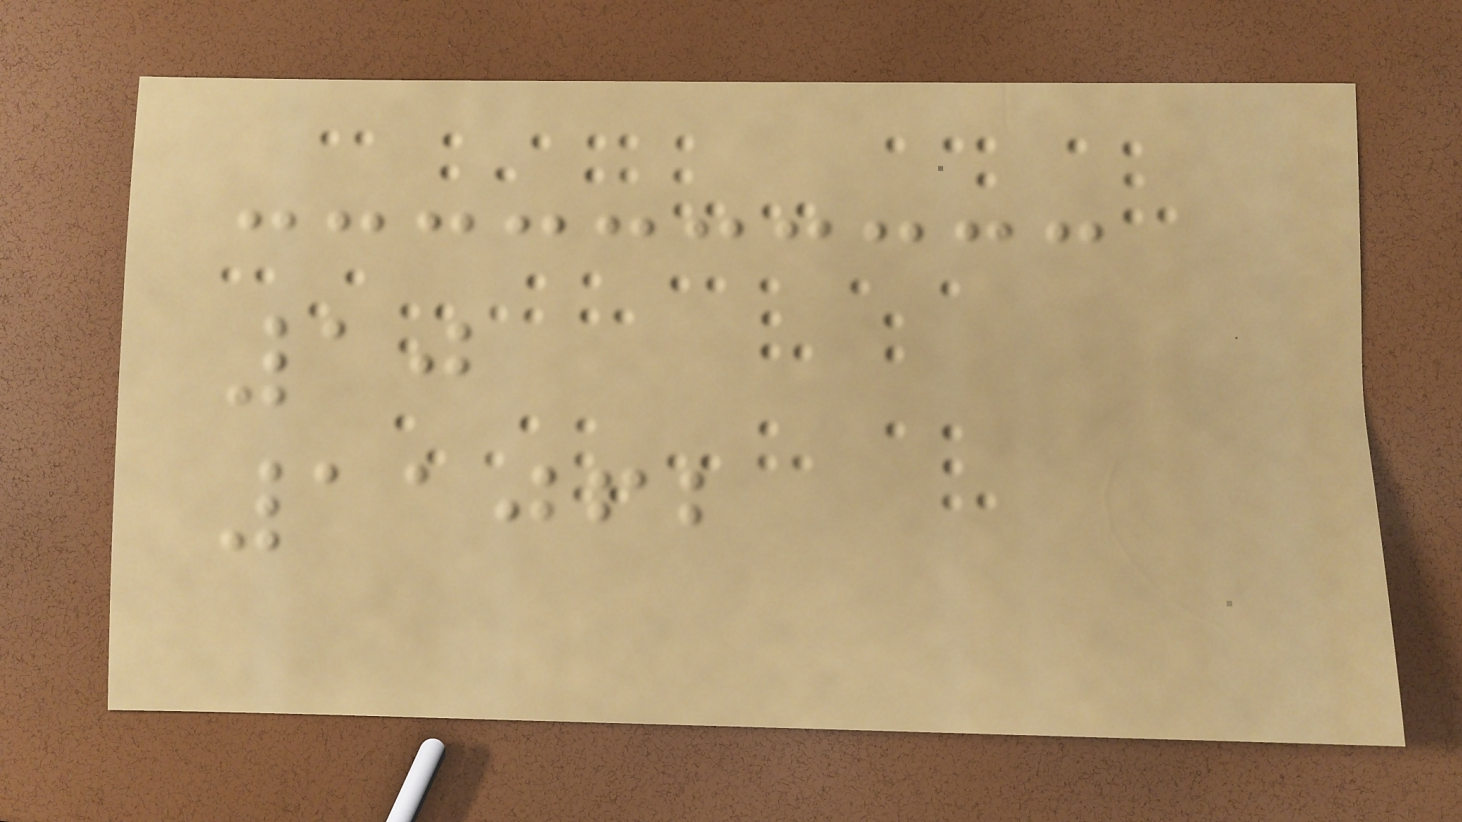10
11062
